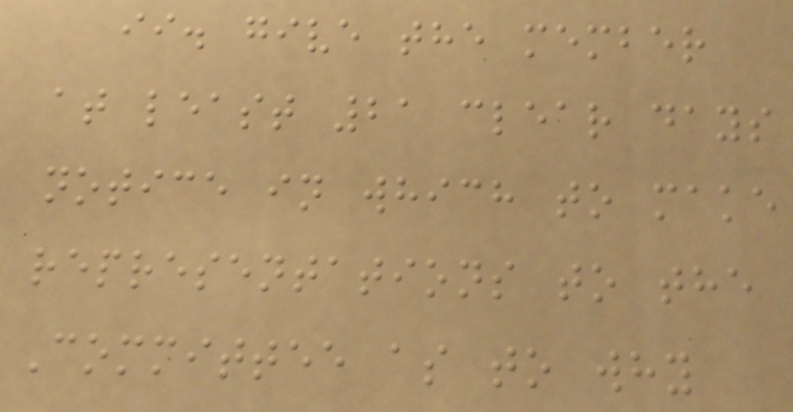ii. give the member
at least 21 clear days
notice in which to make
representations to the
Committee as to why
